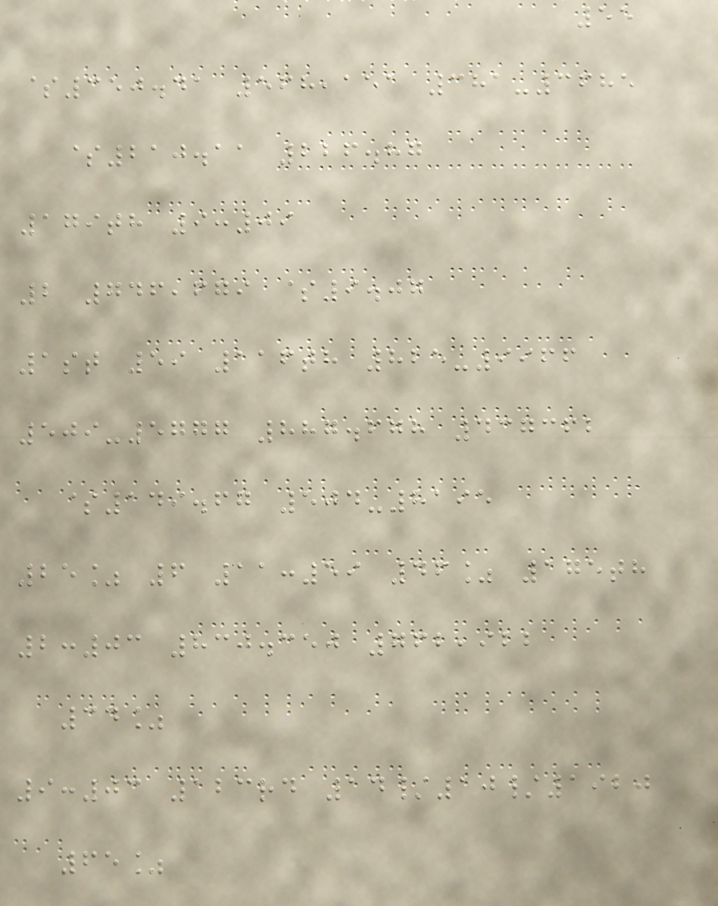55
$350.41 568,151 381-3685
$210.11 226.87
179th 9:09
2 746,679 $9.07
1st 59 116th 825-9966
509-5777 887.678 437362
$149.67 504-8195
25% 6 11:59 46% 175th
2:03 830.350 762,922
34%
9:03 123rd 14/10/1920
65%
